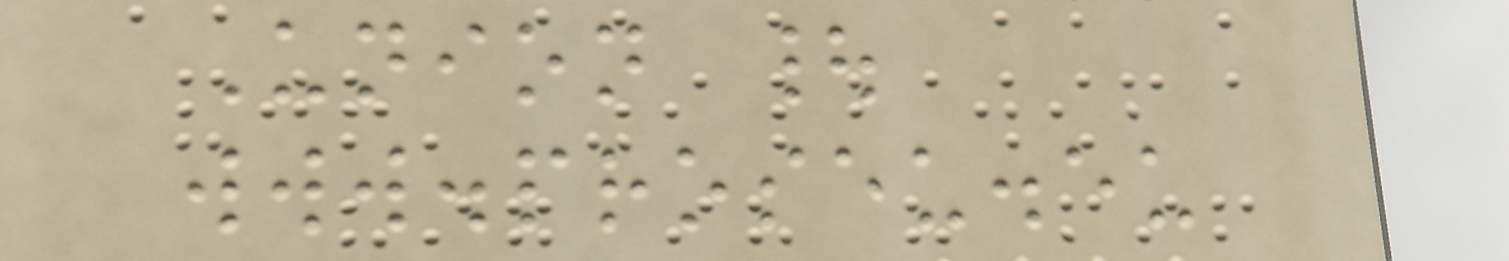Union |
www.proseu.eu
